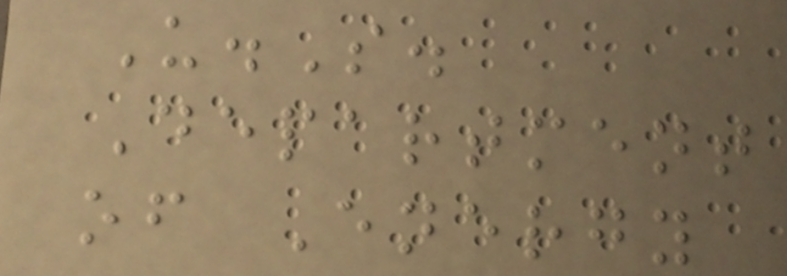U.S.
Department
of Energy
